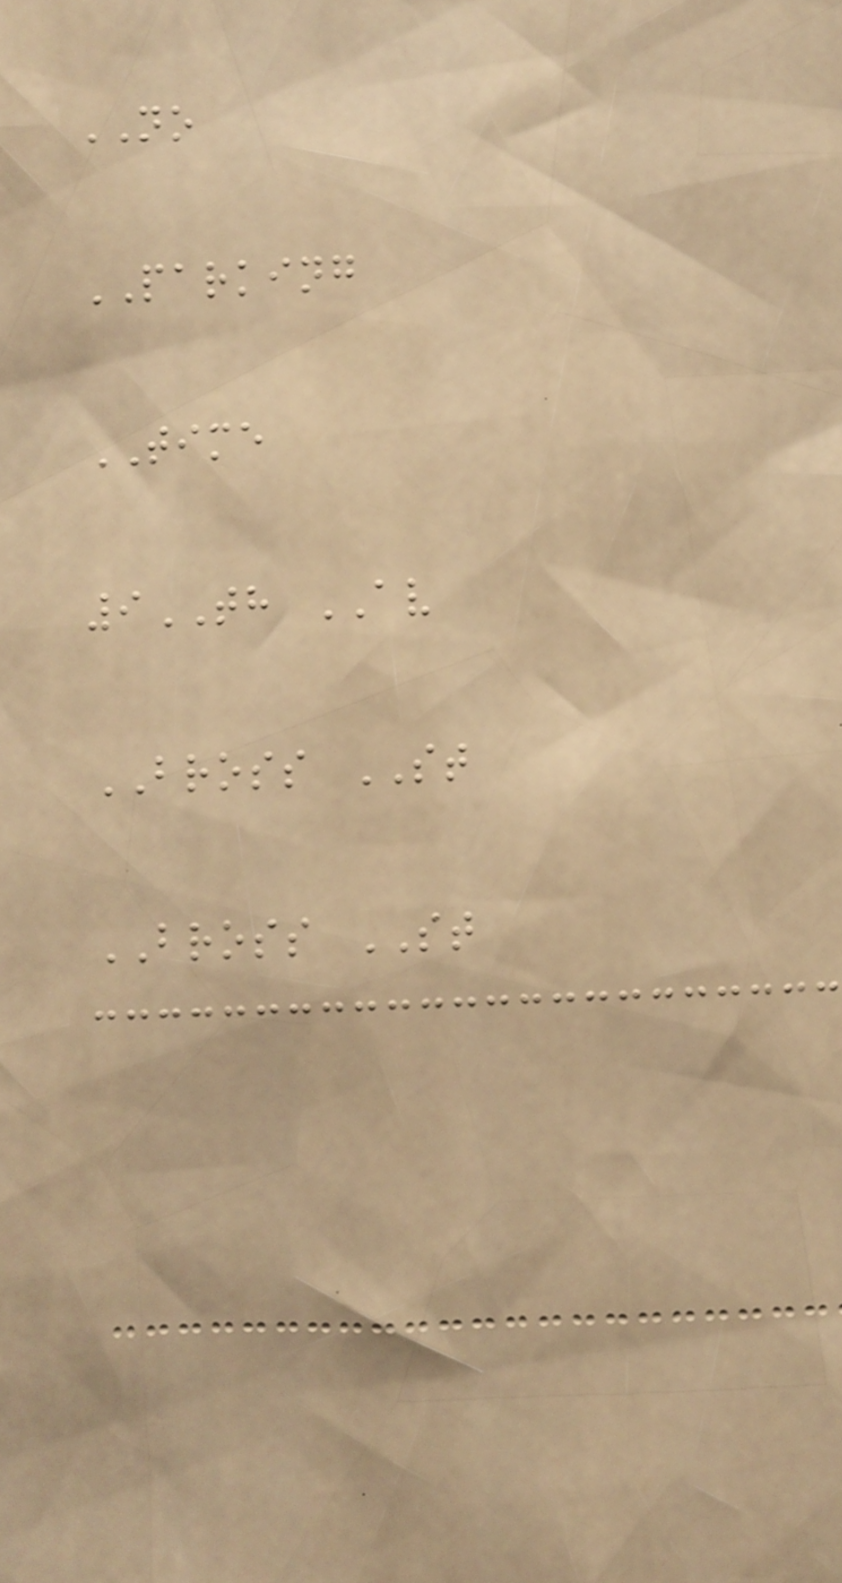NO
PARKING
TIME
9TH AV
BROSS ST
BROSS ST
